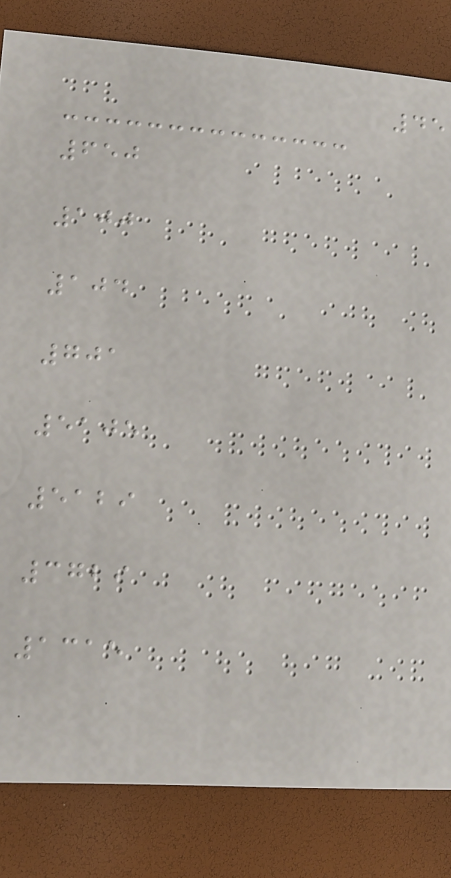45
650
100
104
701
5105
5129
3729
1315
